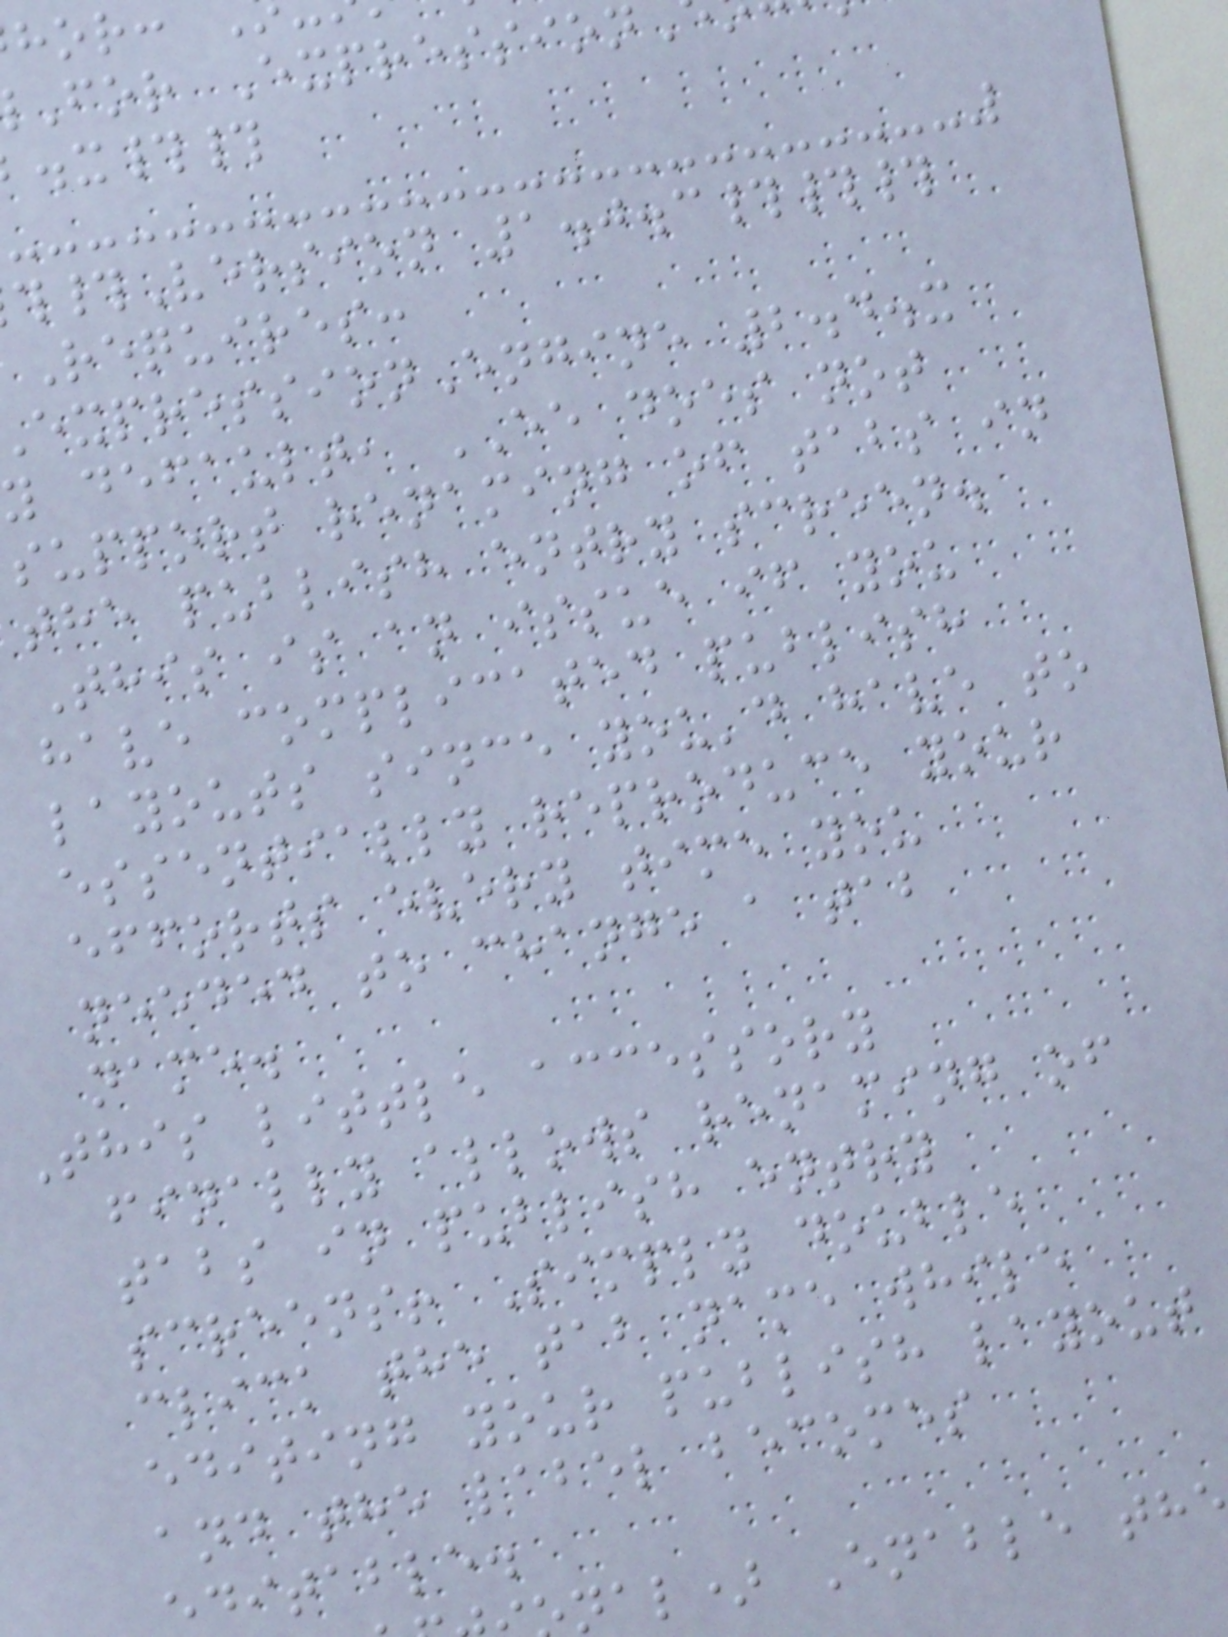For Expression
.x##
#Version 1.0.3###
Requires:
xpressionEngine 2.4.x
y default, EE does not
support renaming of tabs in
the publish entry screen.
This is an issue if you
have complicated publish
layouts since you'd have to
essentially reproduce your
efforts every time you
needed to change a tab
name.
This little accessory
finally allows renaming of
tabs in publish entry
screens! Simply double
click the tab name while
editing your publish layout
and the label becomes
ditable.
nal) Enable th
